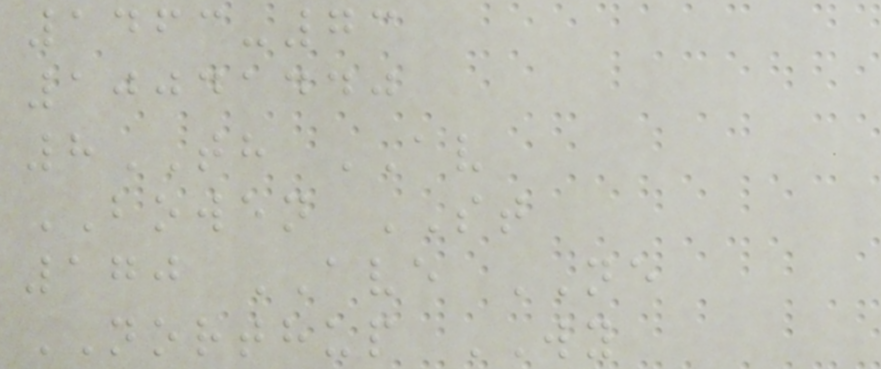1463-73
10041440
8TH AV
BOWEN ST
170 AVE NE
NORTHUP WY
